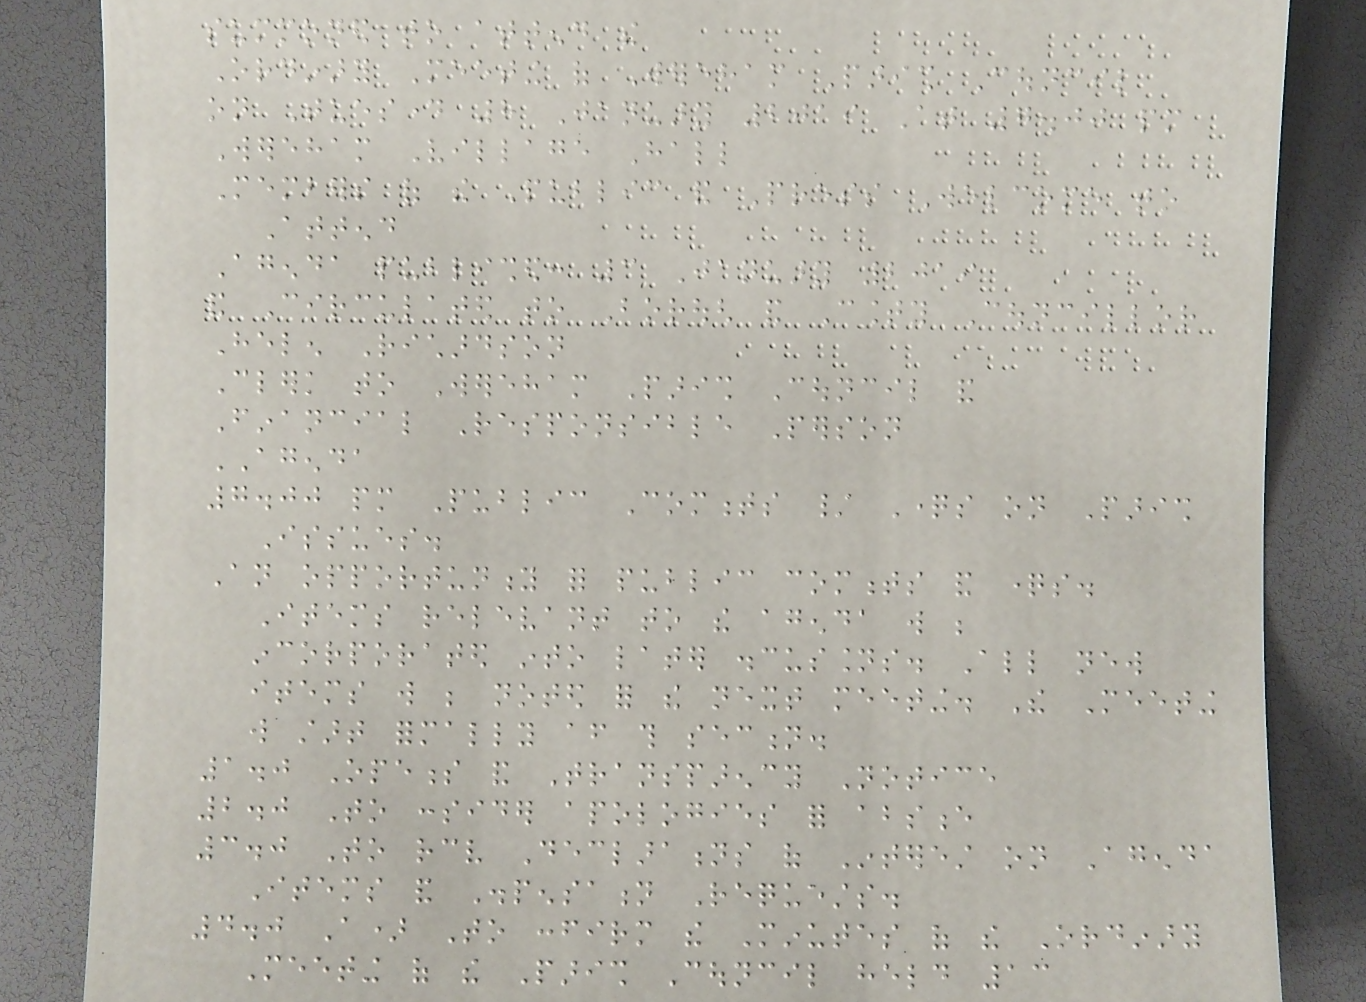summoned to attend the
Ordinary Meeting of Wereham Parish Council
on Tuesday 8 January 2019 At 7.00 pm
Wereham Village Hall
Members of the Public and Press Welcome to
Attend
Agenda published: 3 January 2019
and Circulated to Borough and County Councillor
Helen Richardson
Clerk to Wereham Parish Council and
Financial Responsible Person
AGENDA
7.00 pm Public Comments / Questions on Parish
Issues.
An opportunity for public comments and questions.
Items relevant to the agenda will be
incorporated into later discussions. All new
items will be noted for the next meeting. The Meeting
will start formally after this section.
1.0 Openess and Transparency Notice
2.0 To consider apologies for absence
3.0 To receive Declarations of Interest on Agenda
Items and Dispensation Requests.
4.0 A) To confirm the Minutes of the Ordinary
Meeting of the Parish Council held 13
